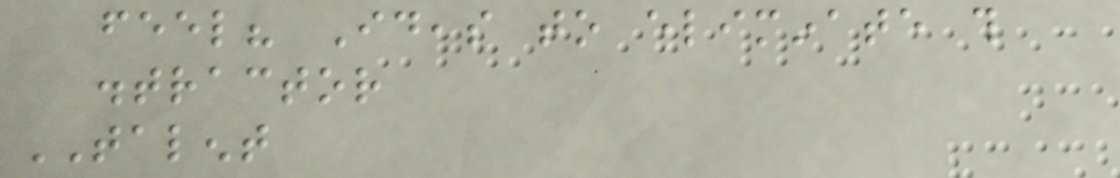feel? Ideas to eliminate this
distractor
TALENT
